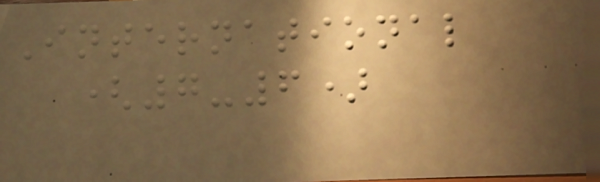International
(7-6)
